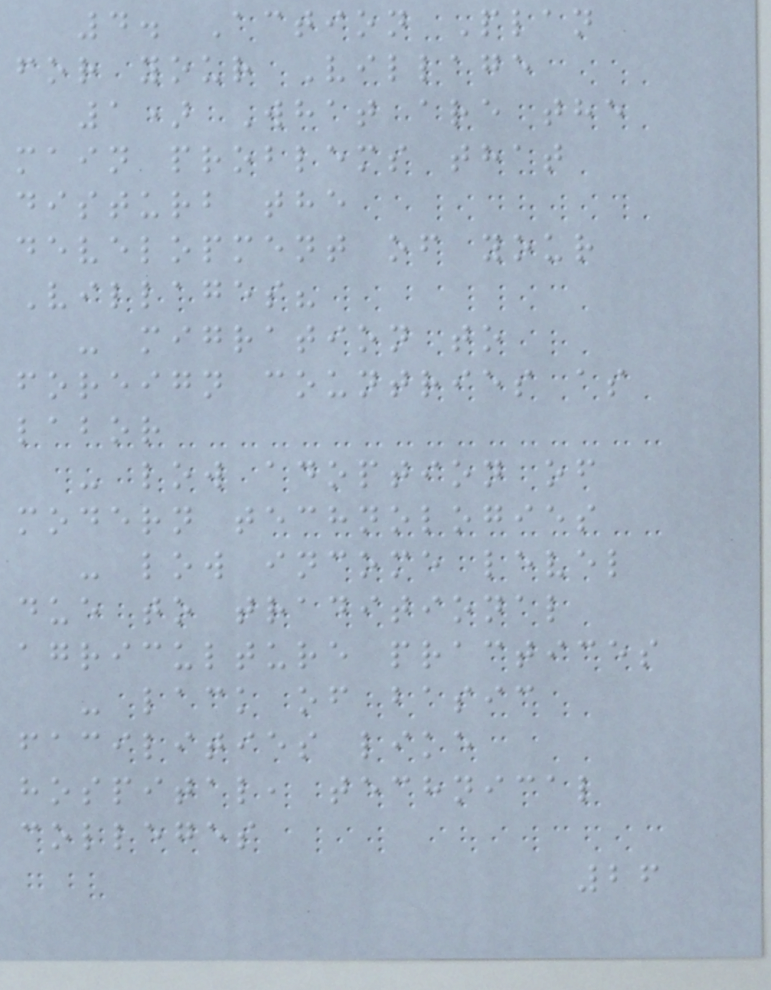4. Action Plan
for your Village
1) What are the
main problems that
disturb the
development of your
Villages?
- migration to
foreign countries as
labor
- low adoption of
modern technologies
- low income level
due to traditional
agriculture practices
- lack of basic
facilities like
hospital, technical
colleges
26
